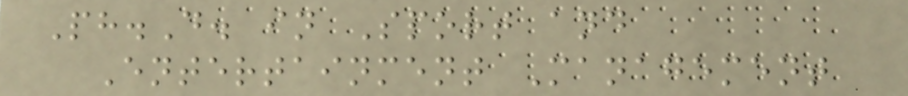Ph.D. in Sport and
Entertainment Management
